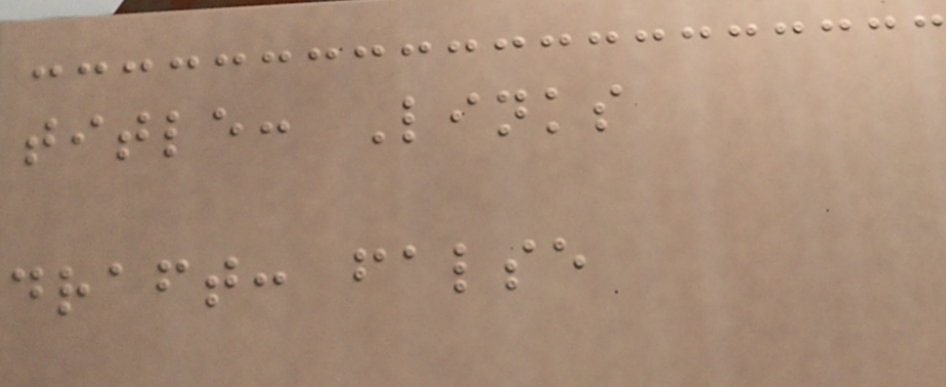title: Links
draft: false
